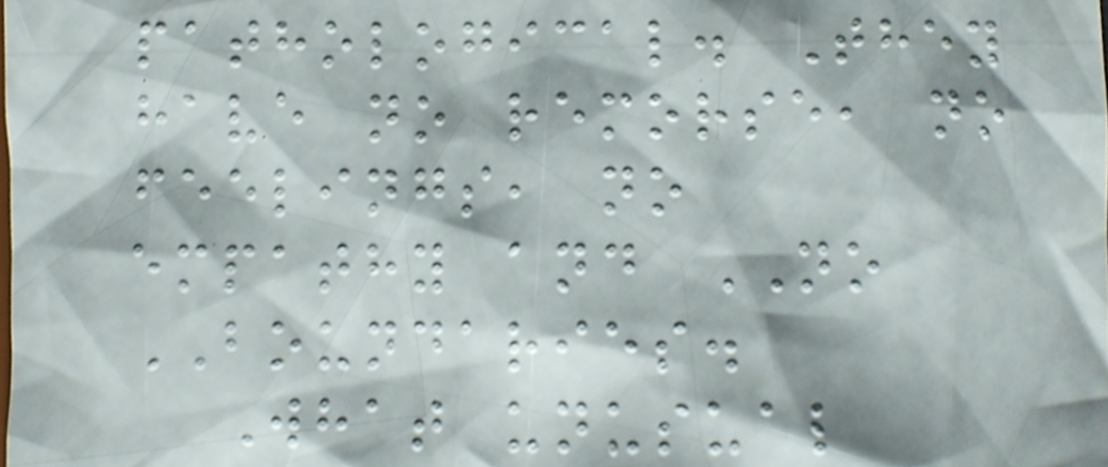pathological. They
have no remorse, no
feelings, no
empathy and NO
BOUNDARIES.
What unusual
